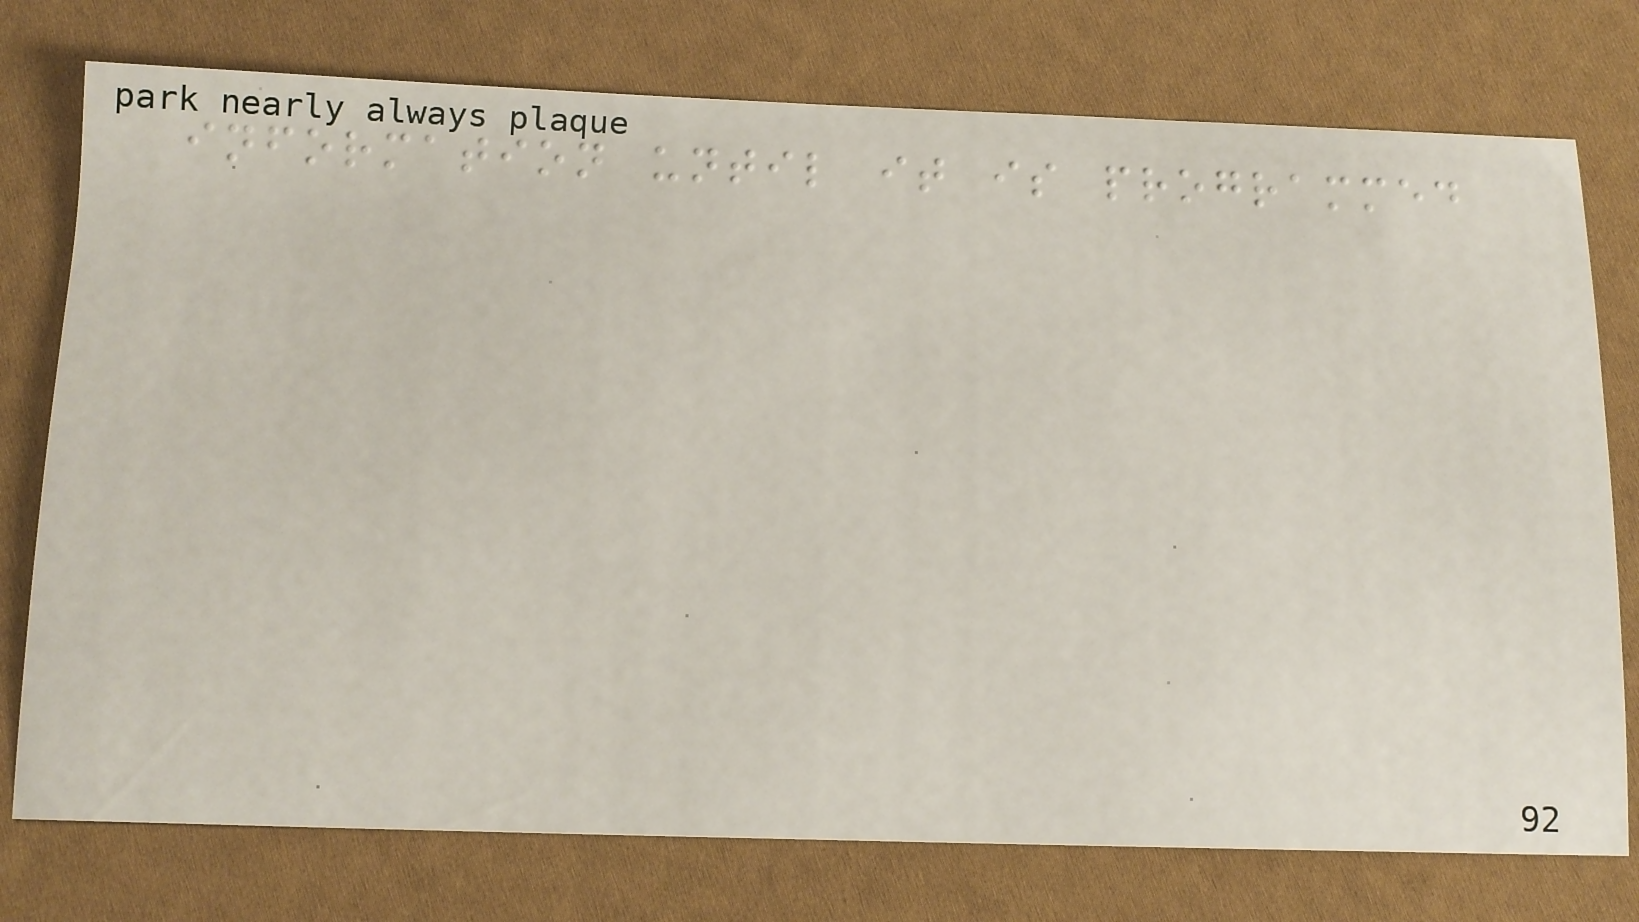information until it is programmed
